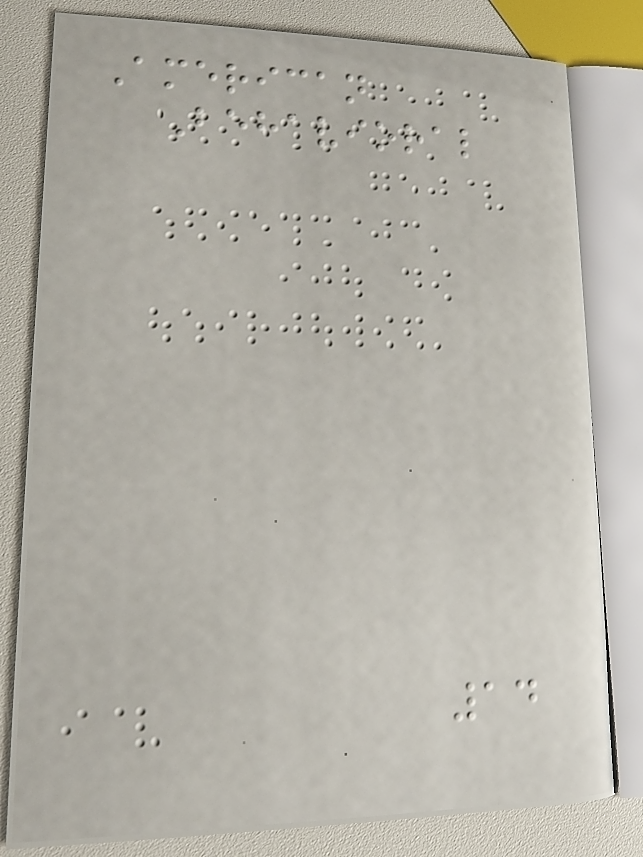American
Behavioral
14
